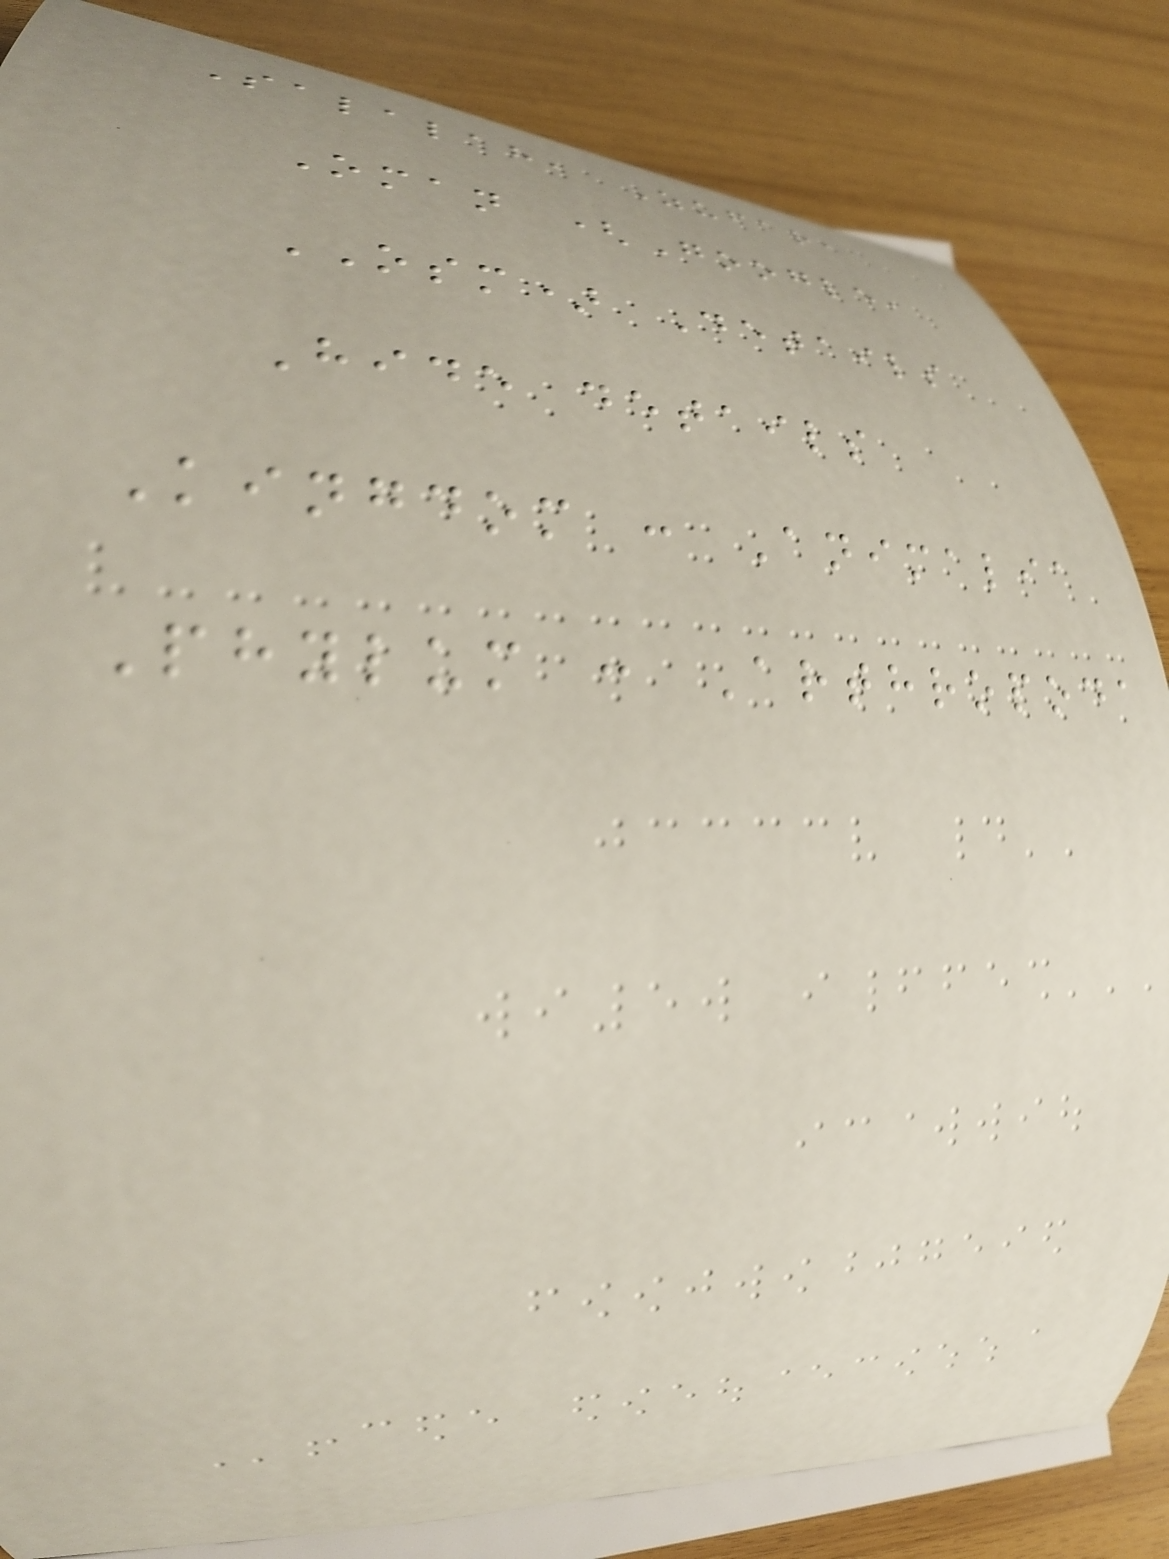Salalah, Zufar,
Oman (Google,
OSM) Details
Hide details
Kingdom : Animalia
Phylum : Arthropoda
